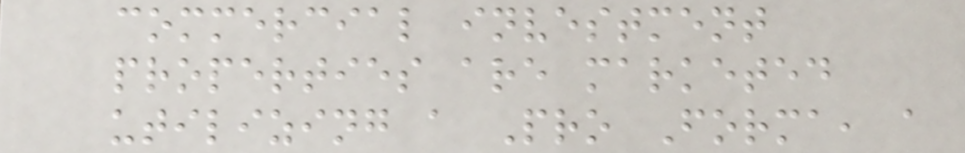commercial investment
properties are marketed
utilizing a Pro Forma, a
